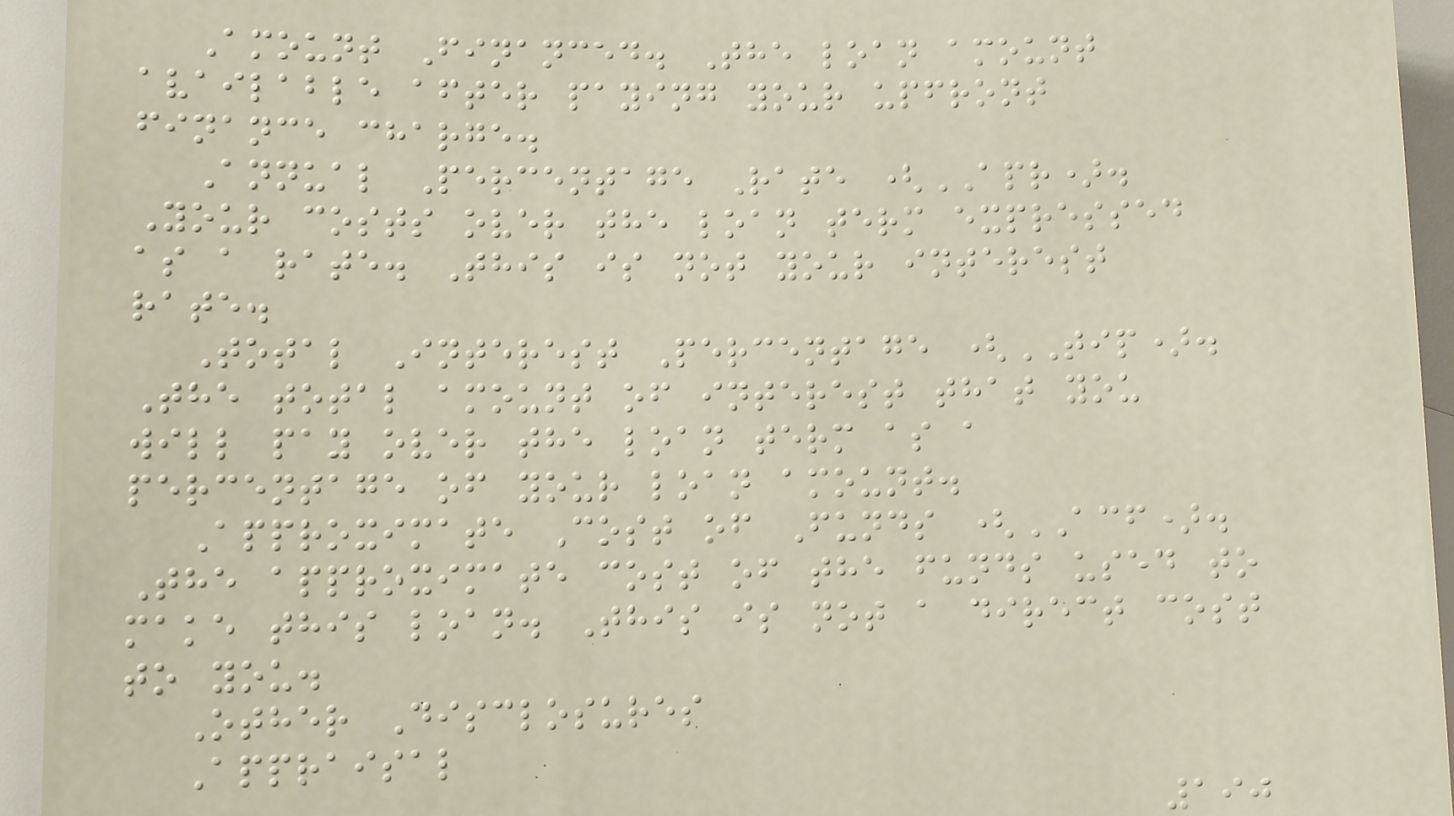Amount Financed. The loan amount
available after paying your upfront
finance charge.
Annual Percentage Rate (APR).
Your costs over the loan term expressed
as a rate. This is not your interest
rate.
Total Interest Percentage (TIP).
The total amount of interest that you
will pay over the loan term as a
percentage of your loan amount.
Approximate Cost of Funds (ACF).
The approximate cost of the funds used to
make this loan. This is not a direct cost
to you.
Other Disclosures
Appraisal
190
